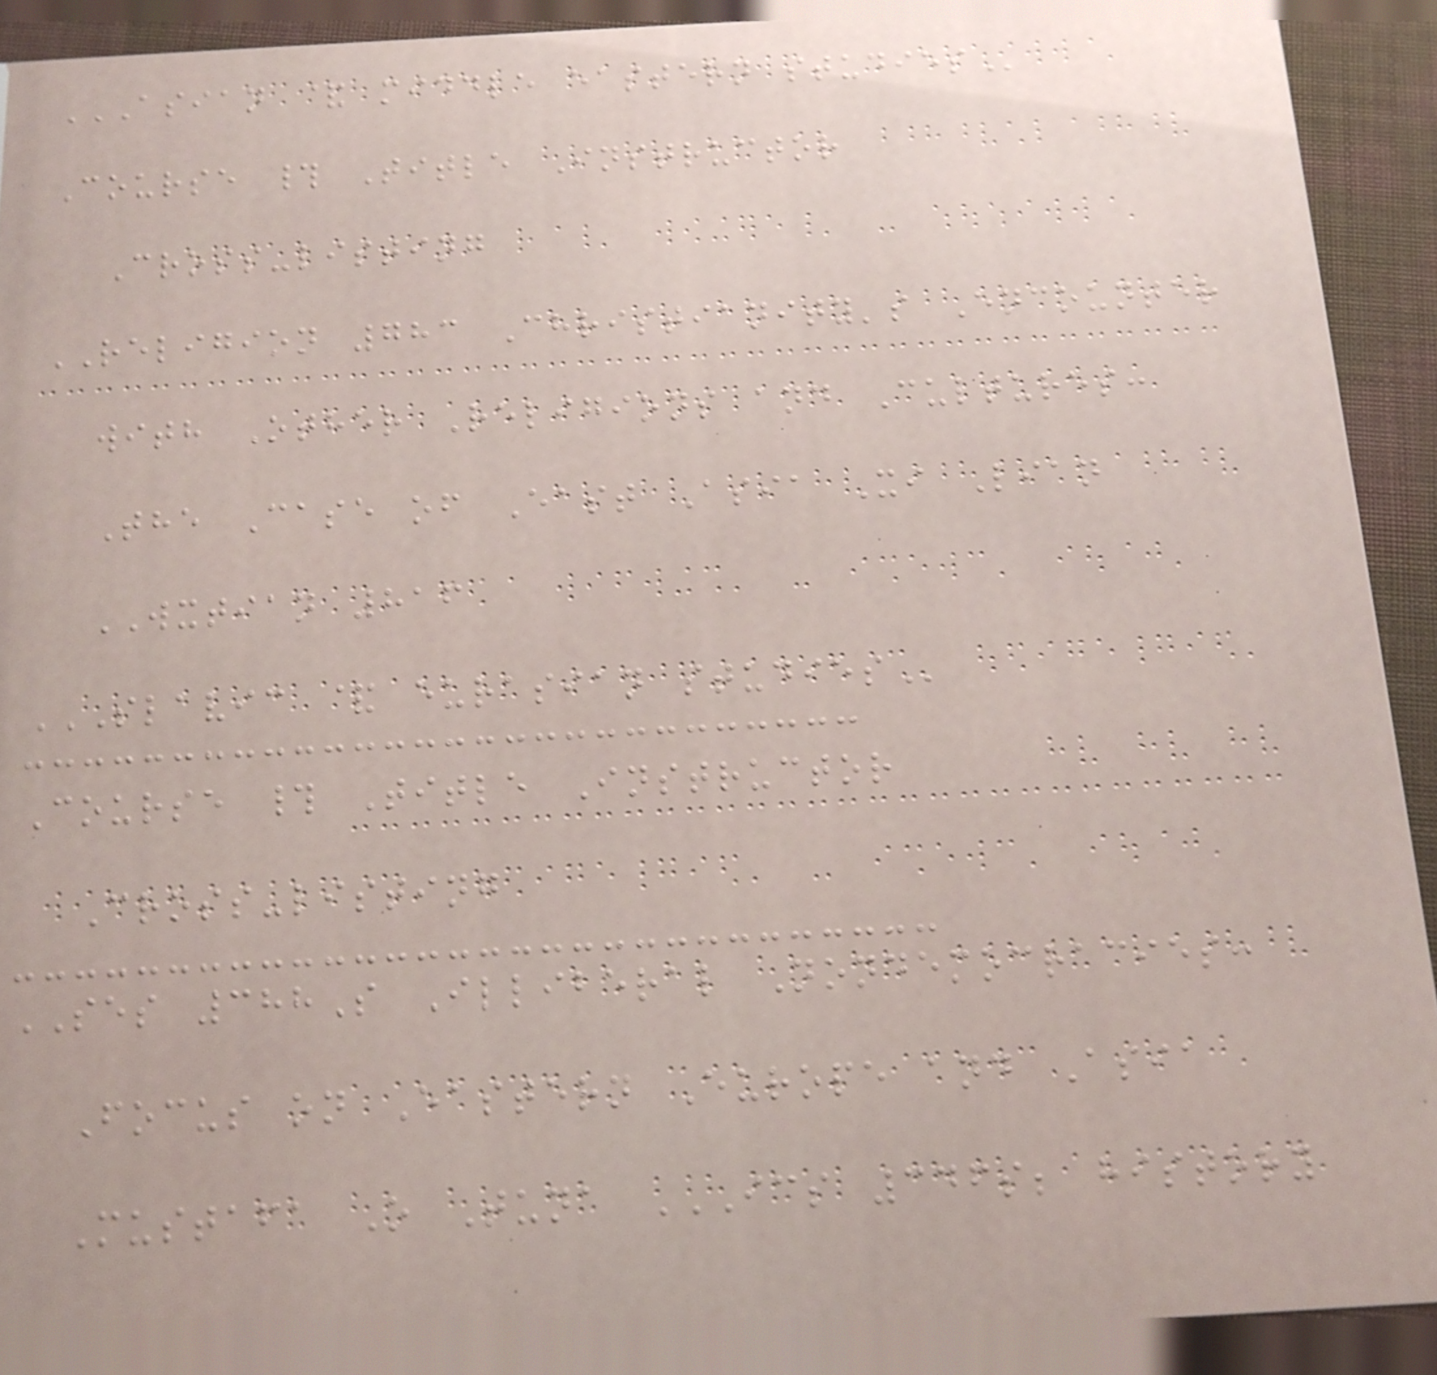ASIAN & MIDDLE EASTERN STUDIES
Course # Title Instructor
Cross-listing
RELIGION 783 Christianity's Encounter
with Other Religions and Cultures:
The Case of East Asia Xi Lian
WXTIAN 816
SLAVIC & EURASIAN STUDIES
Course # Title Instructor
Cross-listing
SES 388S Illiberal Nondemocracies:
Focus on Eastern Europe and Asia
Mustafa O Tuna ICS 346S; HISTORY
